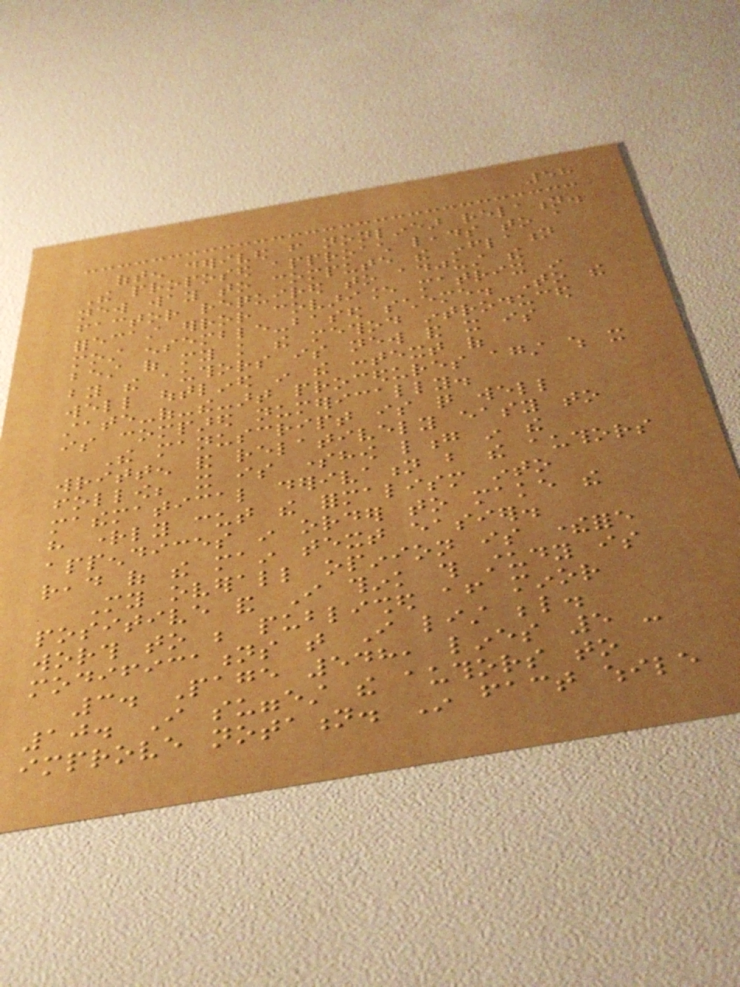58
often derived from nonlinear relation.
The proposed approach leads to a
new way to compute the inflation
factor required to adjust the
forecast error covariance matrix in
most ensemble-based scheme. To the
best of my knowledge the method introduced
by the authors is new and it is
well outlined in the context of
state-of-the-art procedures against which it
is compared numerically.
The manuscript is quite well
written and relatively easy to
follow; it is somehow long in the
mathematical derivation but the authors
have rightly cut the formalism into
appendices in order to make the
read of the main text easier.
My overall opinion is therefore
positive and I think this study is
worth to be published after minor
modifications that I list below.
3. Page 548, lines 5 -
10. I suggest the authors to
improve notation. In fact while
